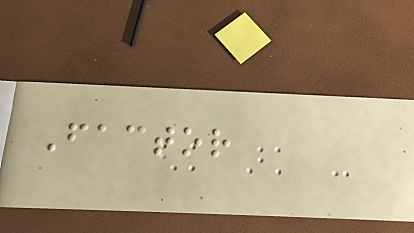Factor
